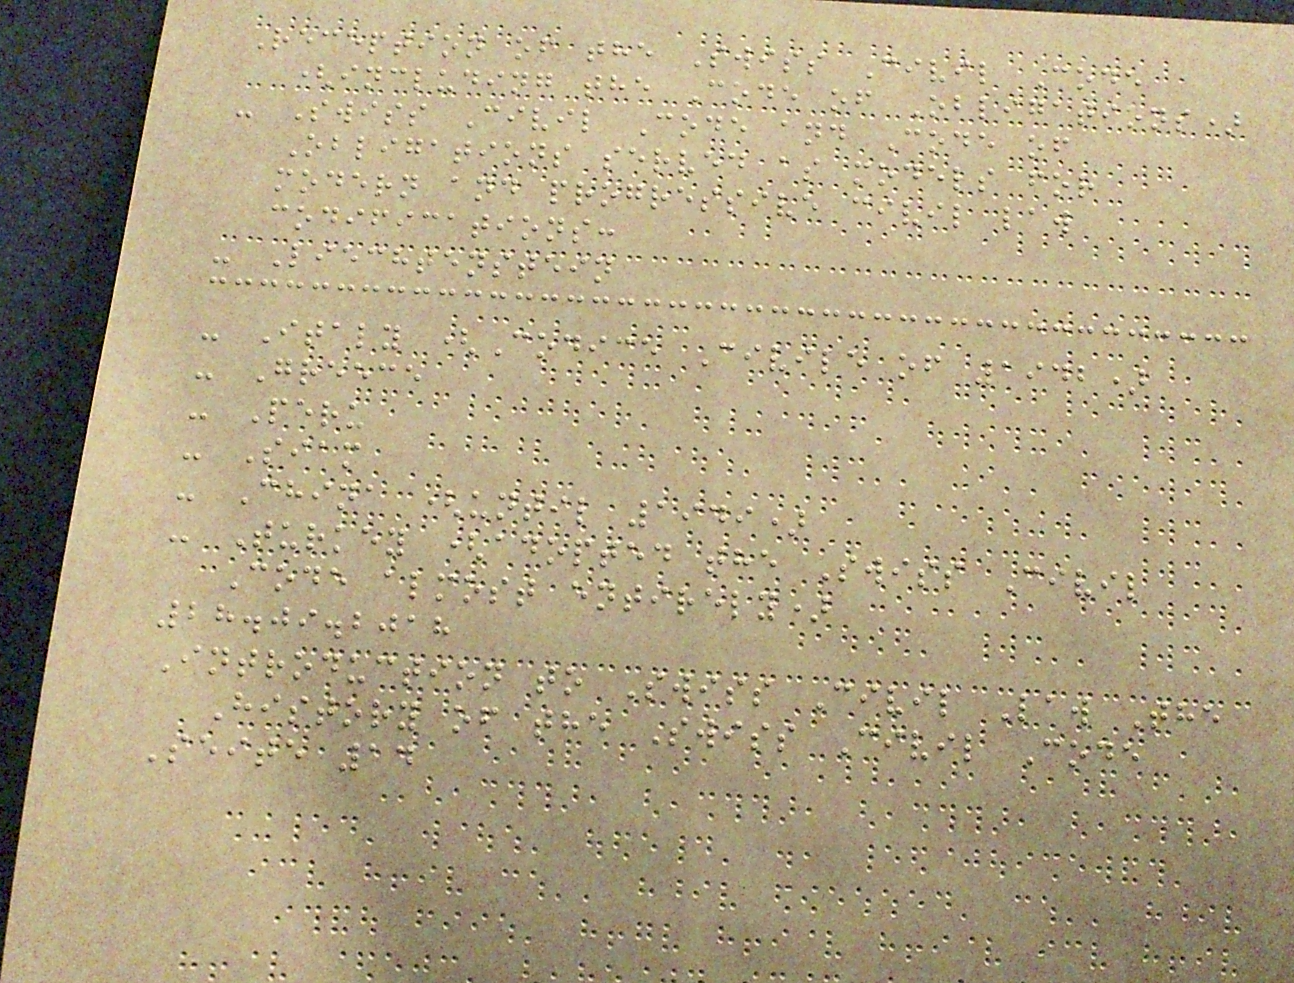Reception of the Swiss Civil Code
(including the Code of Obligations)
- Swiss Civil Code and Code of
Obligations served as models for
modern and progressive civil law
codifications:
- Liechtenstein
- Italy (Codice Civile of 1942)
- Greece
- Peru
- Siam
- China (until 1949)
- Turkey (adopted the Swiss Civil
Code almost entirely)
28.09.2018
Introduction to Swiss Civil Law The
History of the Swiss Civil Code
Seite 14
